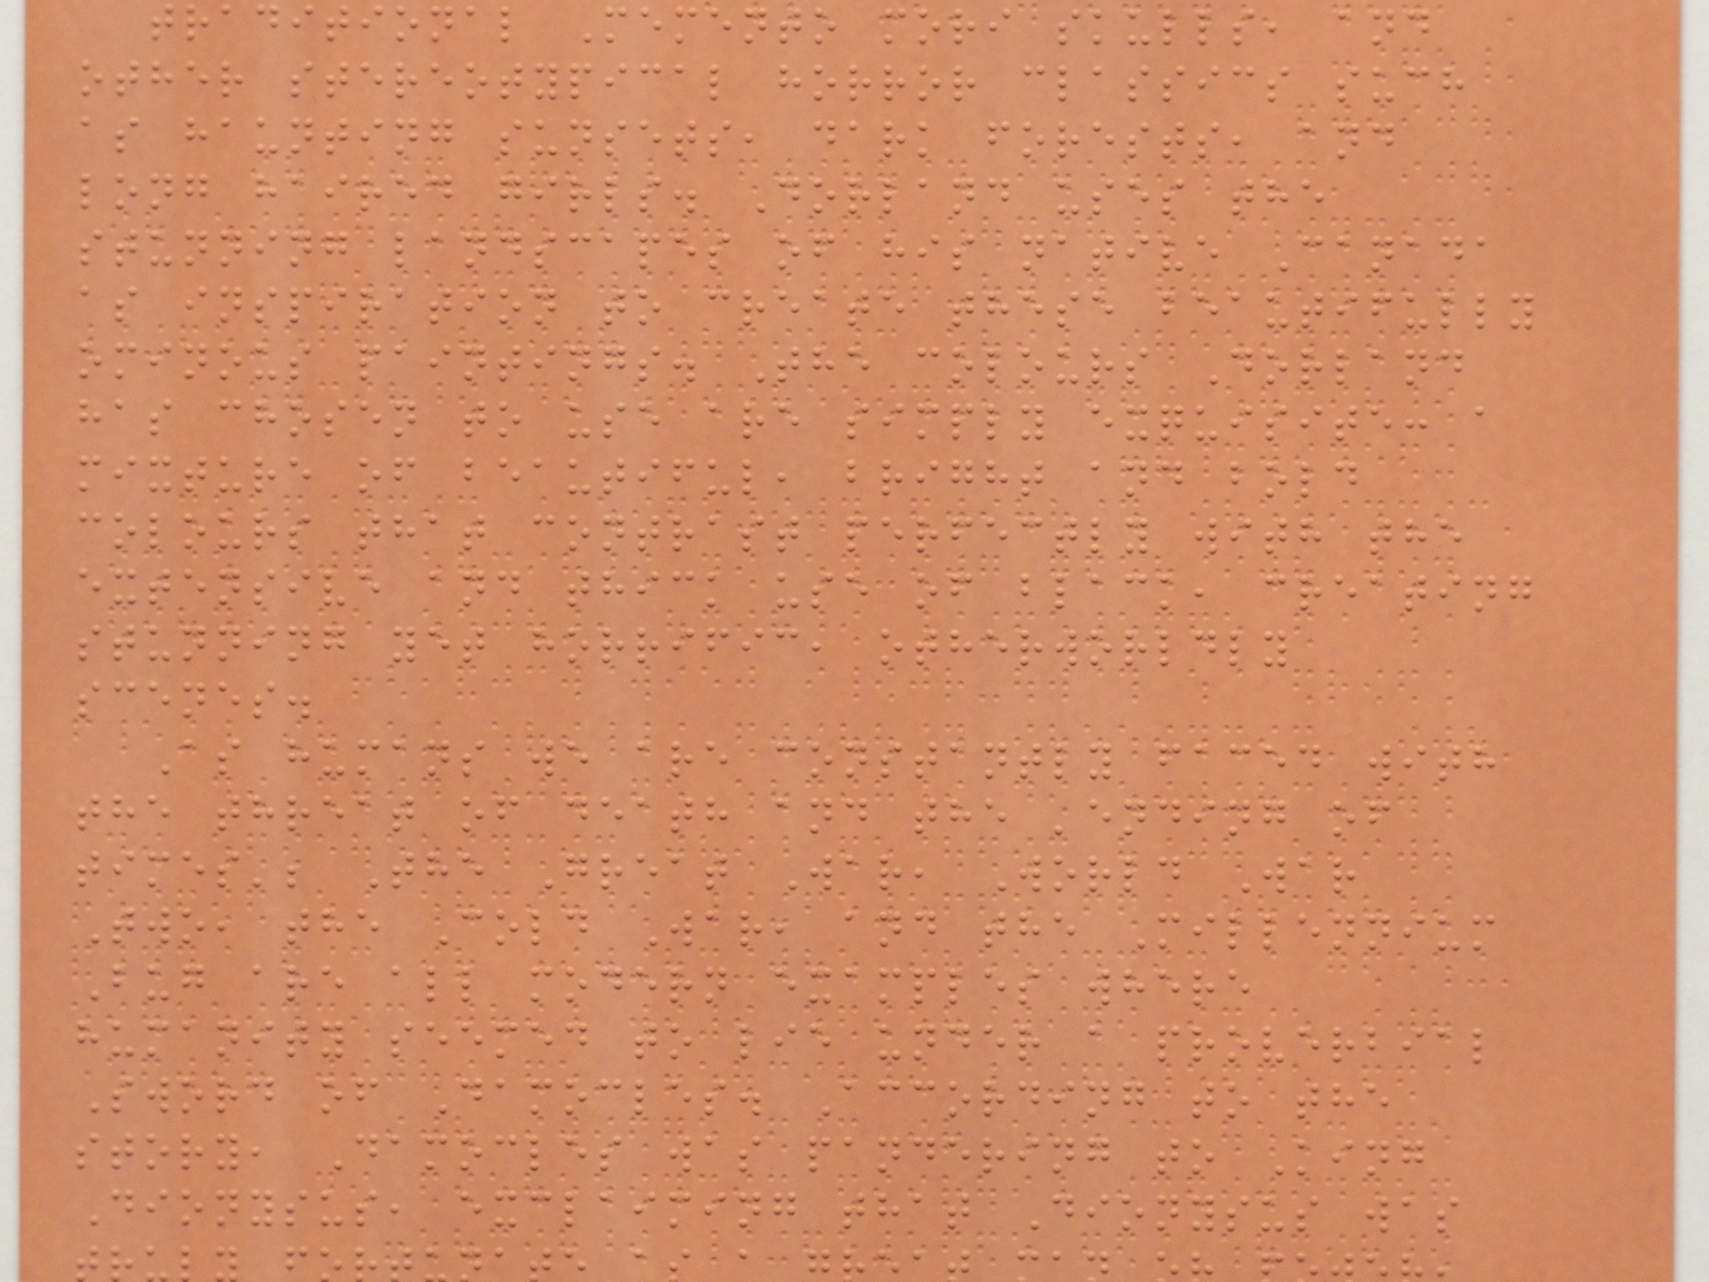traditional Memento mori skulls, and
other stereotypical horror classics such
as haunting sunsets, dark forests, and
long haired girls. Dorland uses the
stunning landscapes of his native Canada
as inspiration to create these beautifully
ominous paintings. The colours Dorland
has chosen to use are simply exquisite: a
mixture of beautiful, bright and bold
colours that contrast perfectly with the
extensive and thick use of black, creating
stunning yet horrific, otherworldly
scenes.
As humans we are constantly faced with
the threat of death and the 'ending of
times'; The Great War, World War
Two, the Cold War, and the Millennium
Bug are all modern examples where
humanity seemed to lie under a proverbial
Sword of Damocles. According to the
story, Damocles was pandering to King
Dionysus, exclaiming that Dionysus was
